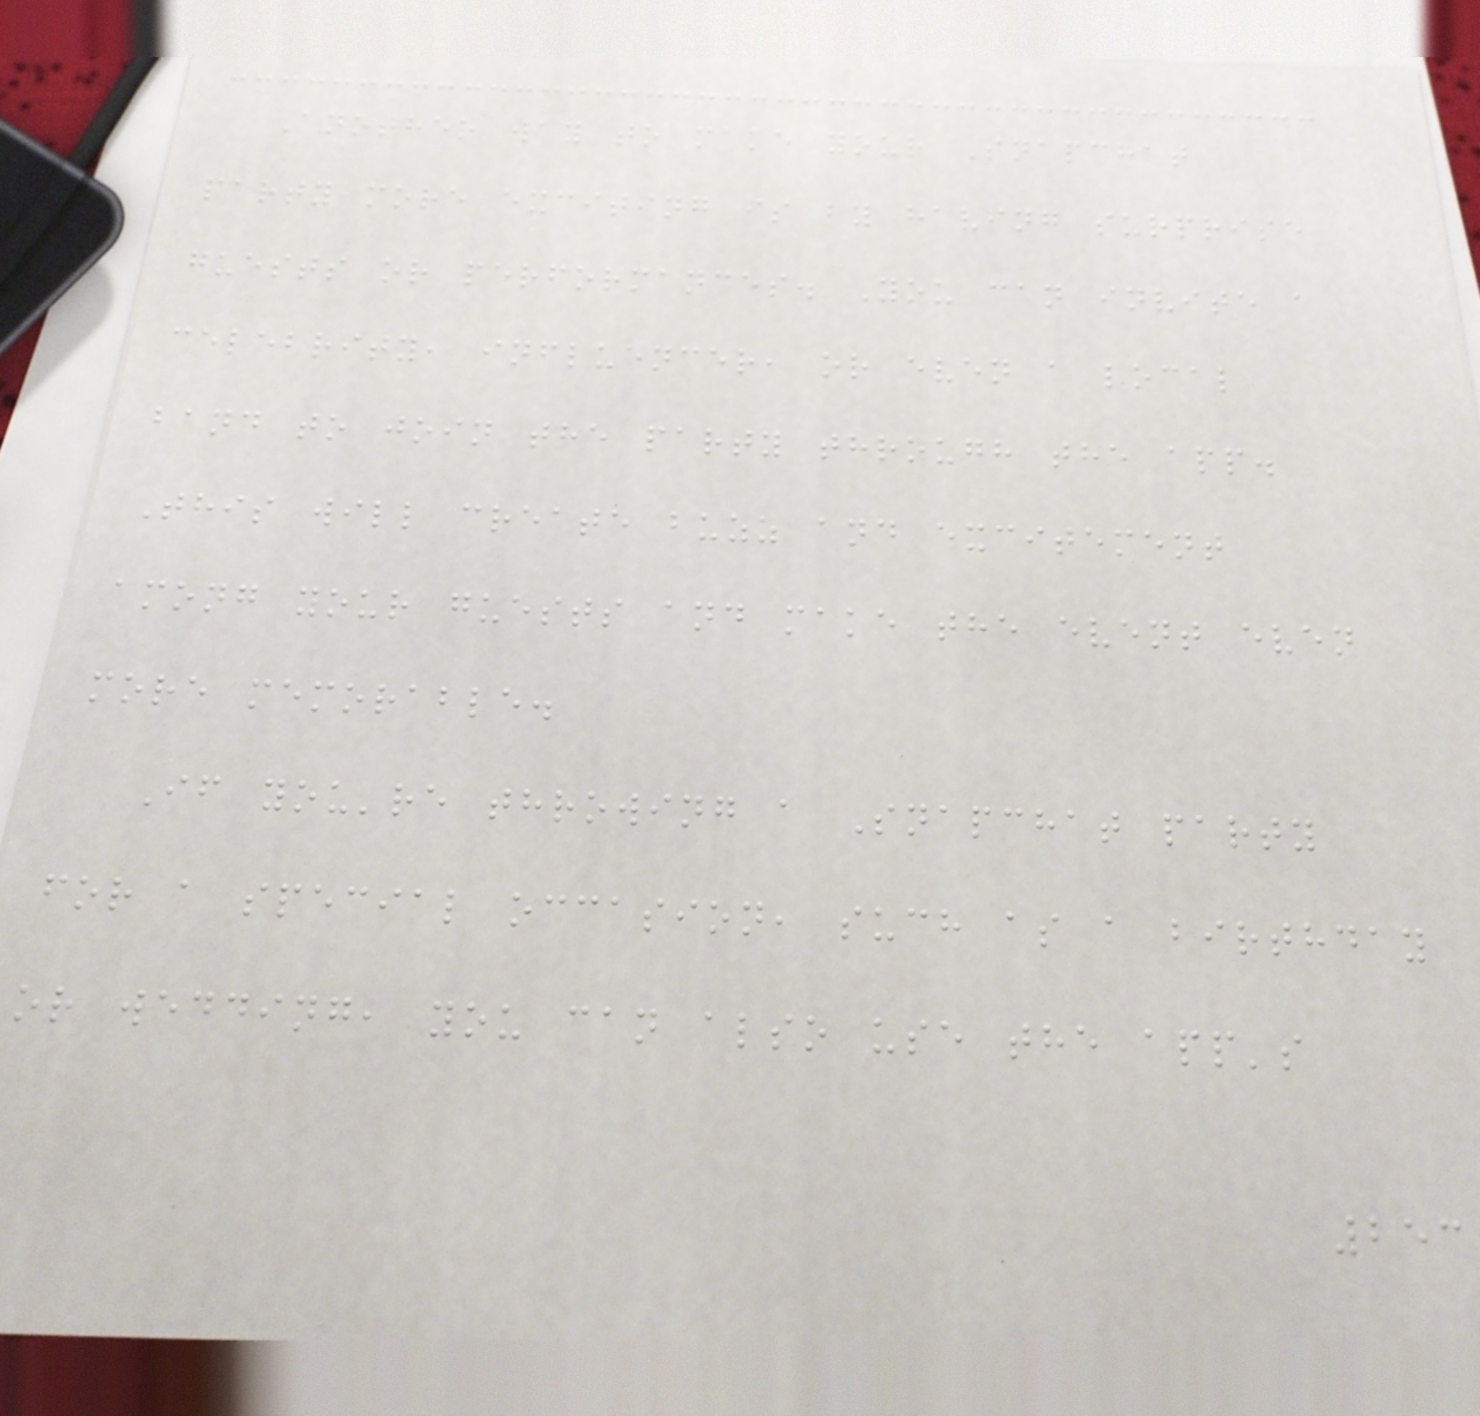Another way to make your Snapchat
party more exciting is by having surprise
guests or performances. You can invite a
celebrity, influencer, or even a local
band to join the party through the app.
This will create buzz and excitement
among your guests and make the event even
more memorable.
If you're throwing a Snapchat party
for a special occasion, such as a birthday
or wedding, you can also use the app's
253
